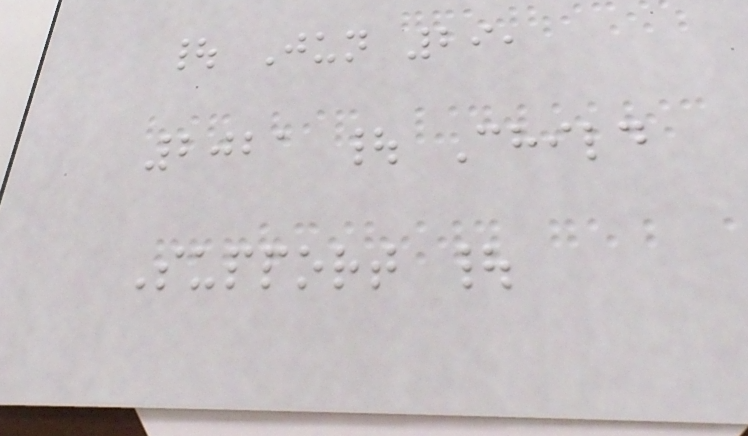| Jun 29,
2021 | Child
Support |
